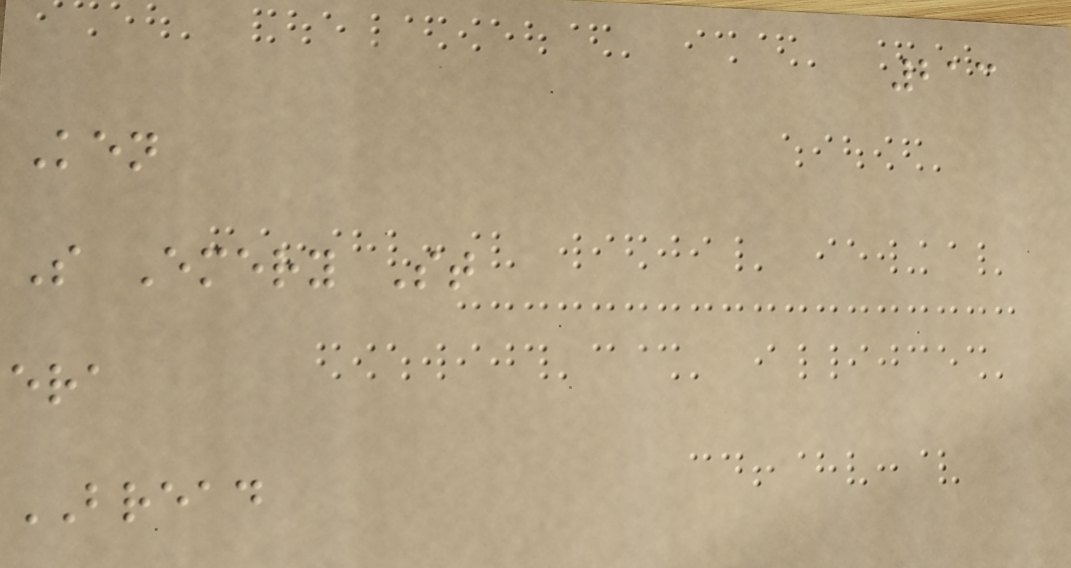213
Ken
S Emery St
era
BREAD
